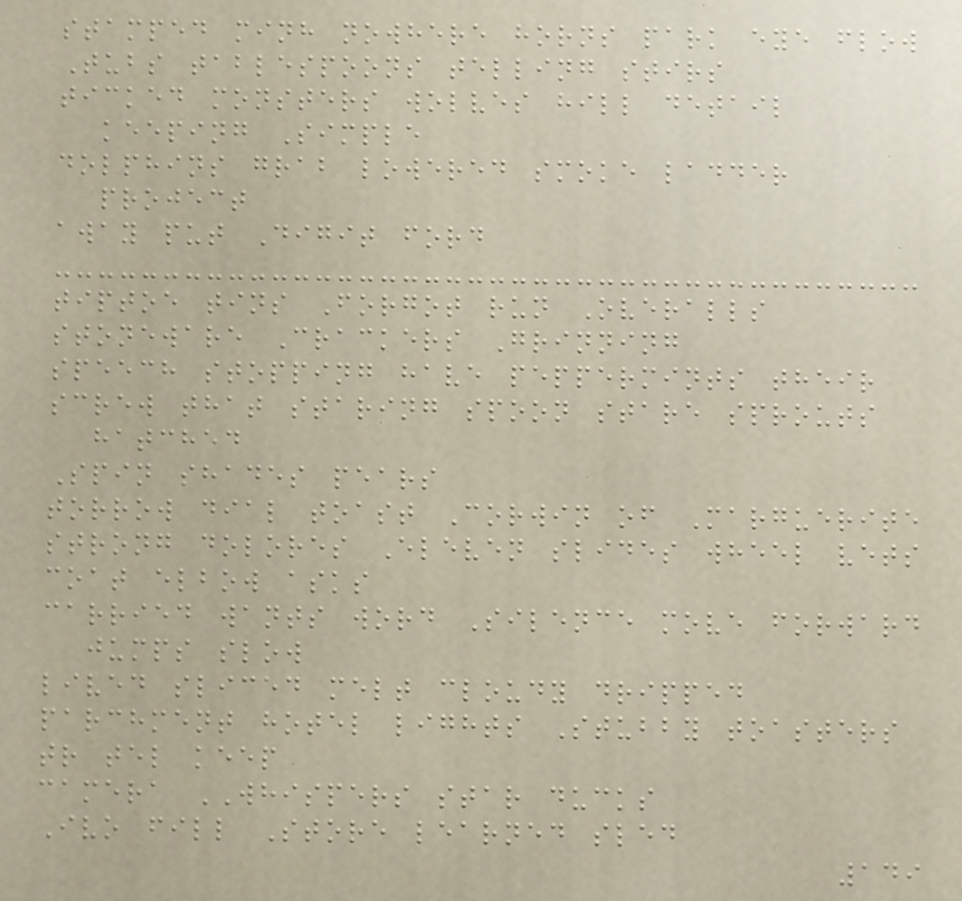stamped minh nowhere horns park eye flow
Tubs tablespoons telling stirs
ticked monsters wolves hill detail
keeping Simple
dolphins grab lowered smoke ladder
project
away put Digit ford
tiptoe tins Forgot run Overalls
stoneware Crackers Grinning
speech stopping have peppermints their
screw that staring spoon stare sprouts
hatched
Spin shades pears
torrow dial toast Corwin of Marguerite
strong dolores Eleven slides wheel vets
coat elbow asks
carried wants word Silence move forward
jumps slow
lived sliced melt cloudy dripped
parchment hotel lights Stubby toasters
tr tel keep
camera WHISPERS star ducks
Ivo fill Store learned sled
149
